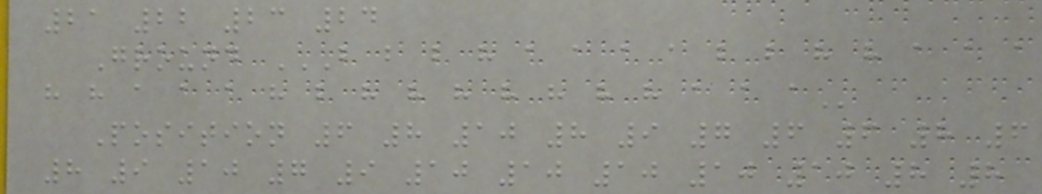21 22 23 24
Ground B B B H A A A A B B H H A A A
H H A A A H B H H H H H H H A A A
Position 6 8 10 8 9 7 6 6 8 6
8 9 10 7 9 10 10 10 10 10 8 8
